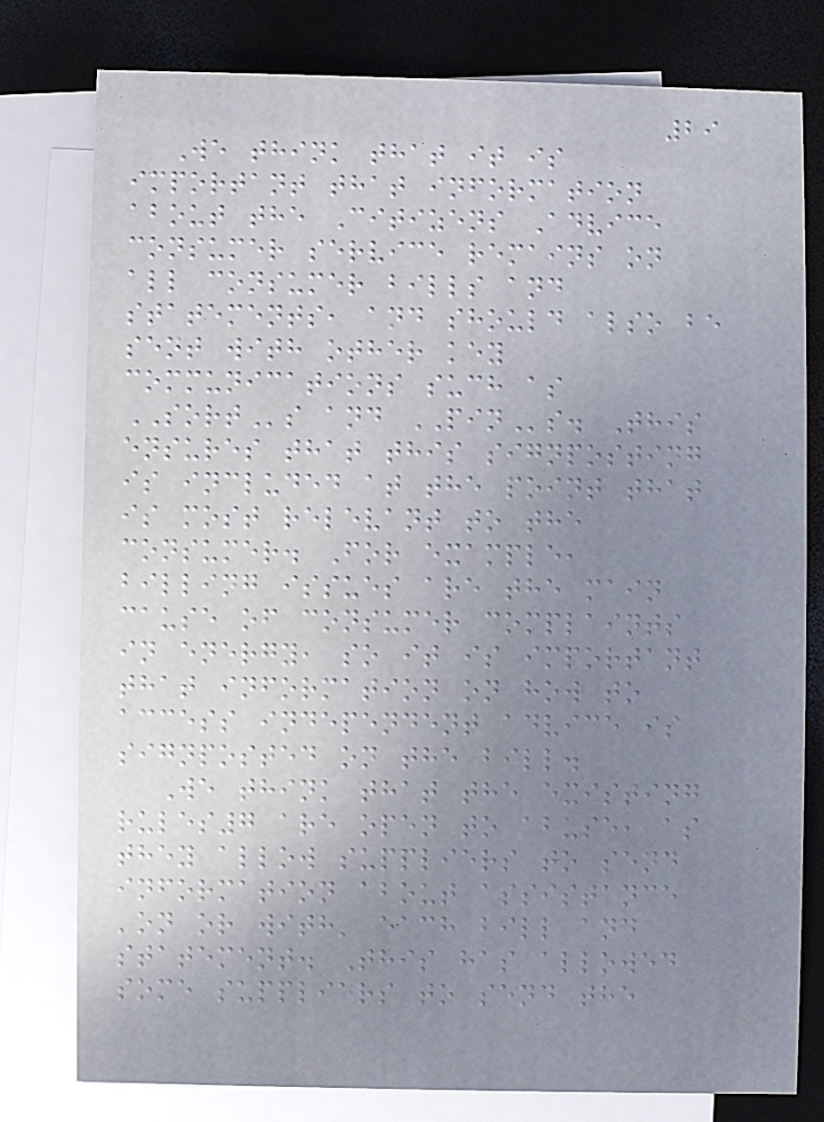29
We think that it is
important that information
about the Citizens Advice
consumer service remains on
all consumer bills and
statements, and should also be
sent with other key
communications such as
SORTs and PINs. This
ensures that this signposting
is included at the point that
is most relevant to the
consumer. For example,
billing issues are the main
cause of consumer complaints
in energy, so it is important
that information on how to
access independent advice is
signposted on the bill.
We think that the existing
rules7 are open to abuse, as
they allow suppliers to send
information about assistance
'on or with' each bill and
statement. This has allowed
some suppliers to send the
